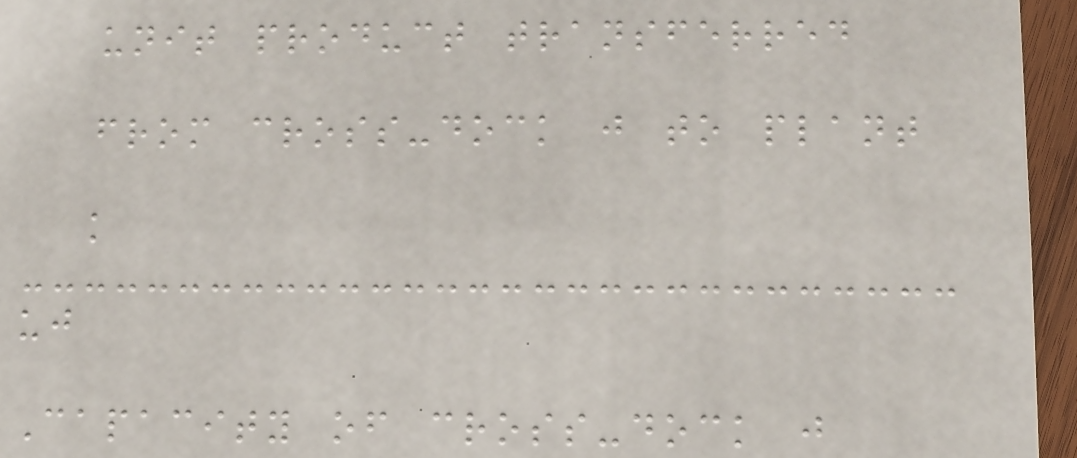unit product transferred
from cross-dock j to plant
k
uj
Capacity of cross-dock j
